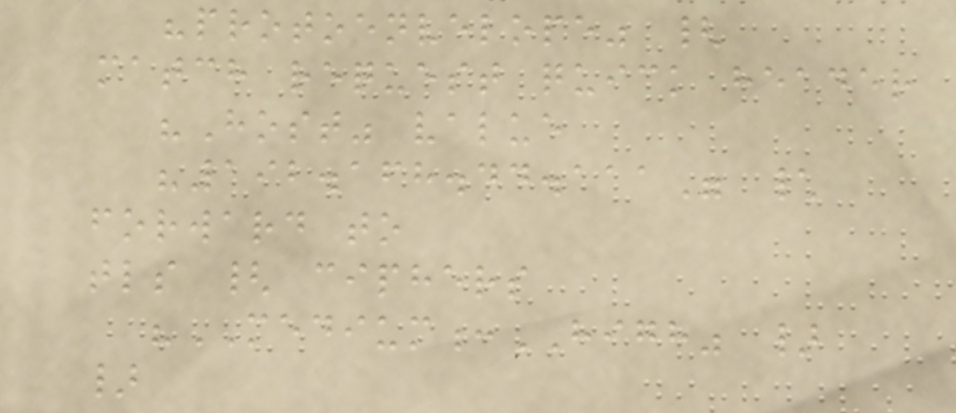"protoenvelope" {
match request quick header
"Host" value
"192.168.44.111" \
forward to
tls { ciphers
"MEDIUM:HIGH" }
}
